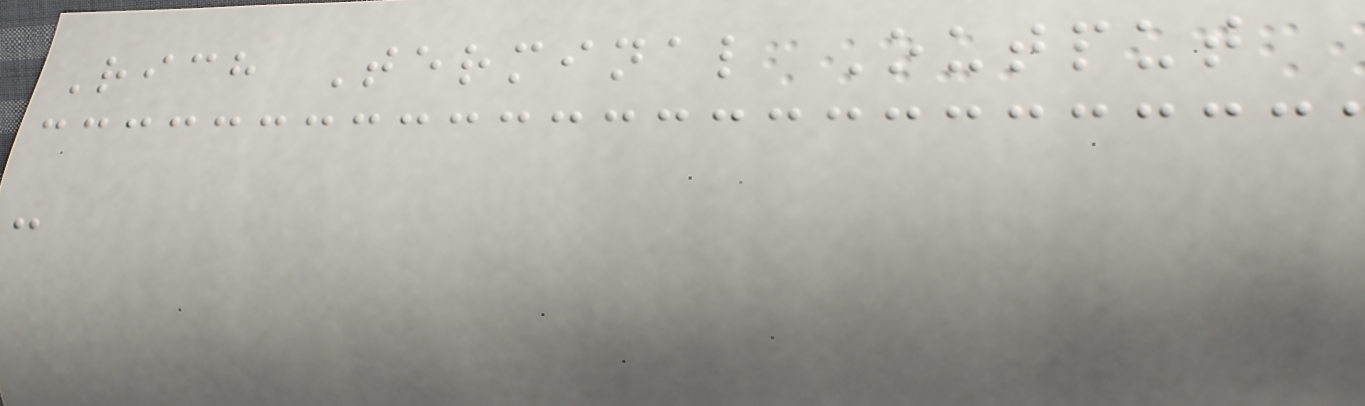Rich Terminal Output
-
